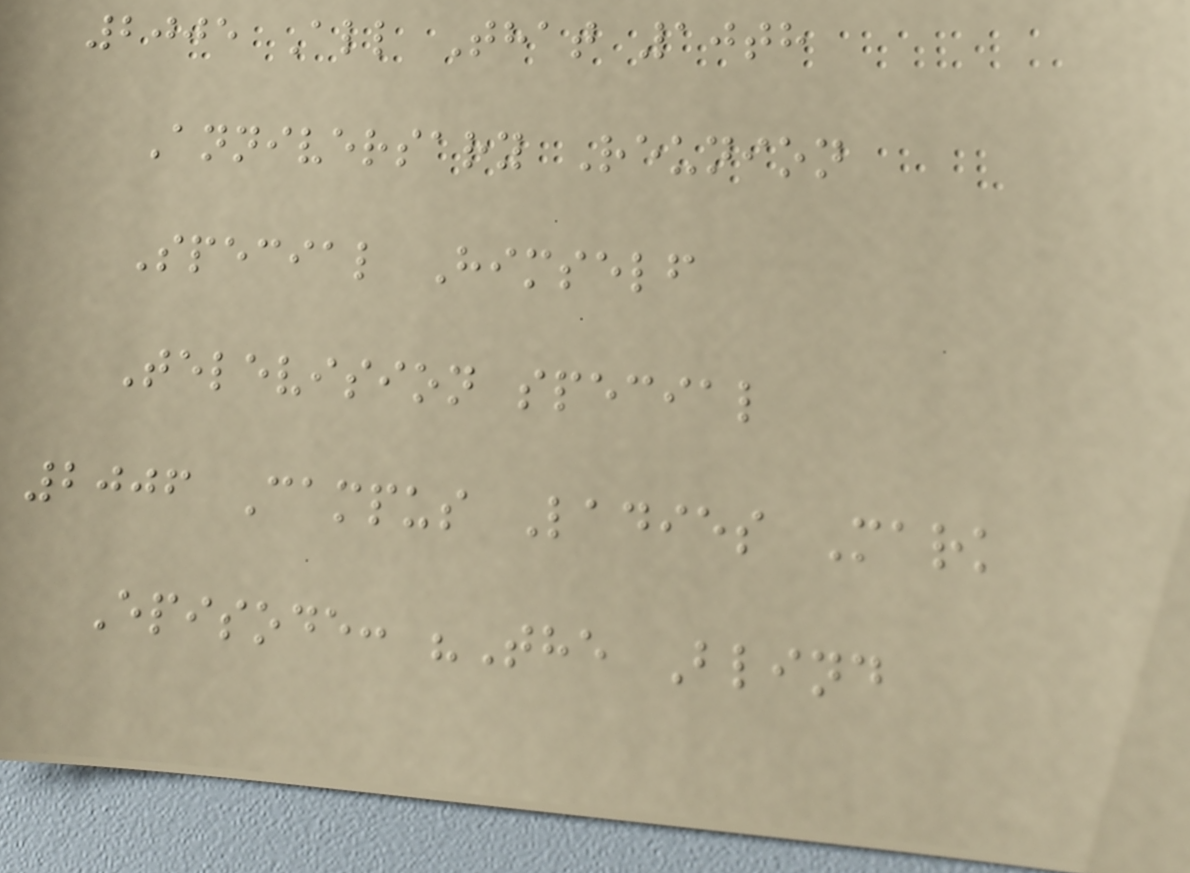2005 All That 10th
Anniversary Reunion
Special Himself
Television special
2006 Campus Ladies Mark
Episode: "The Blind
